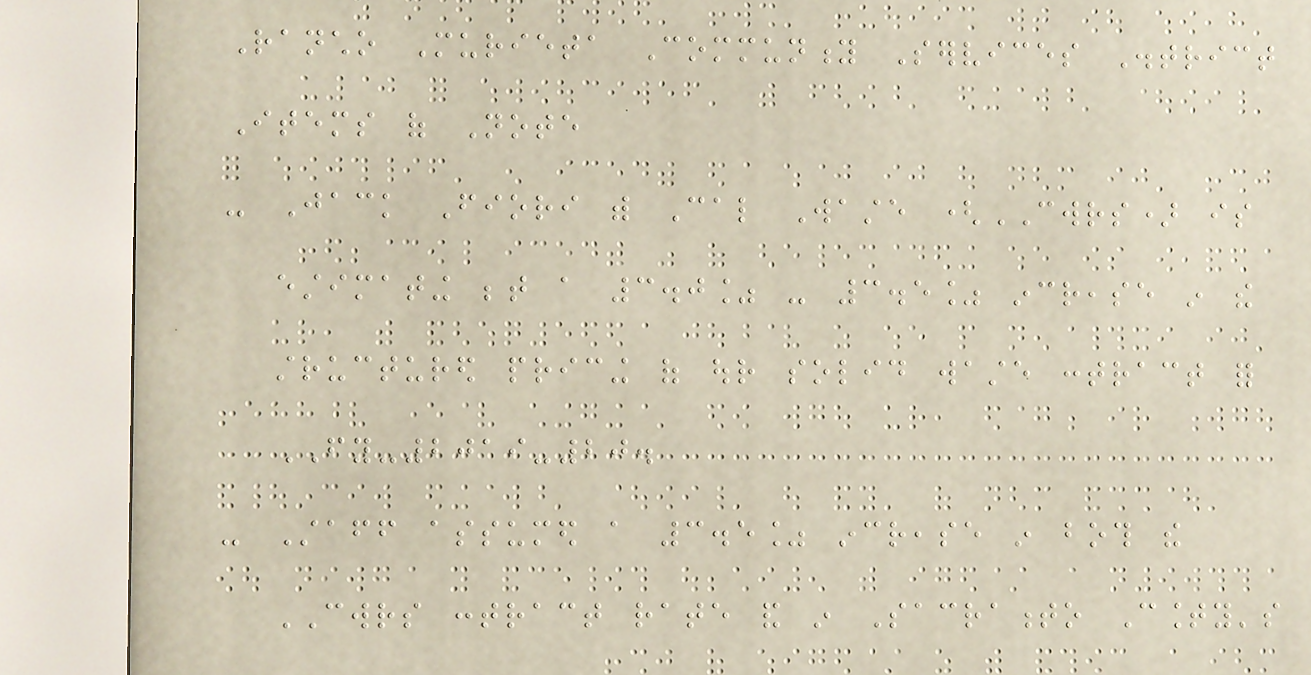Rancho Murieta Community Services District
Items of Note
- Jack Fiori with Cal Waste (CWRS) is
estimating between a 3.0% - 3.5% increase in the
structured pricing of our solid waste contract for
FY-2019-20.
- Staff assumed a 3.5% increase in both the
CWRS contract rate and in Sacramento County's
